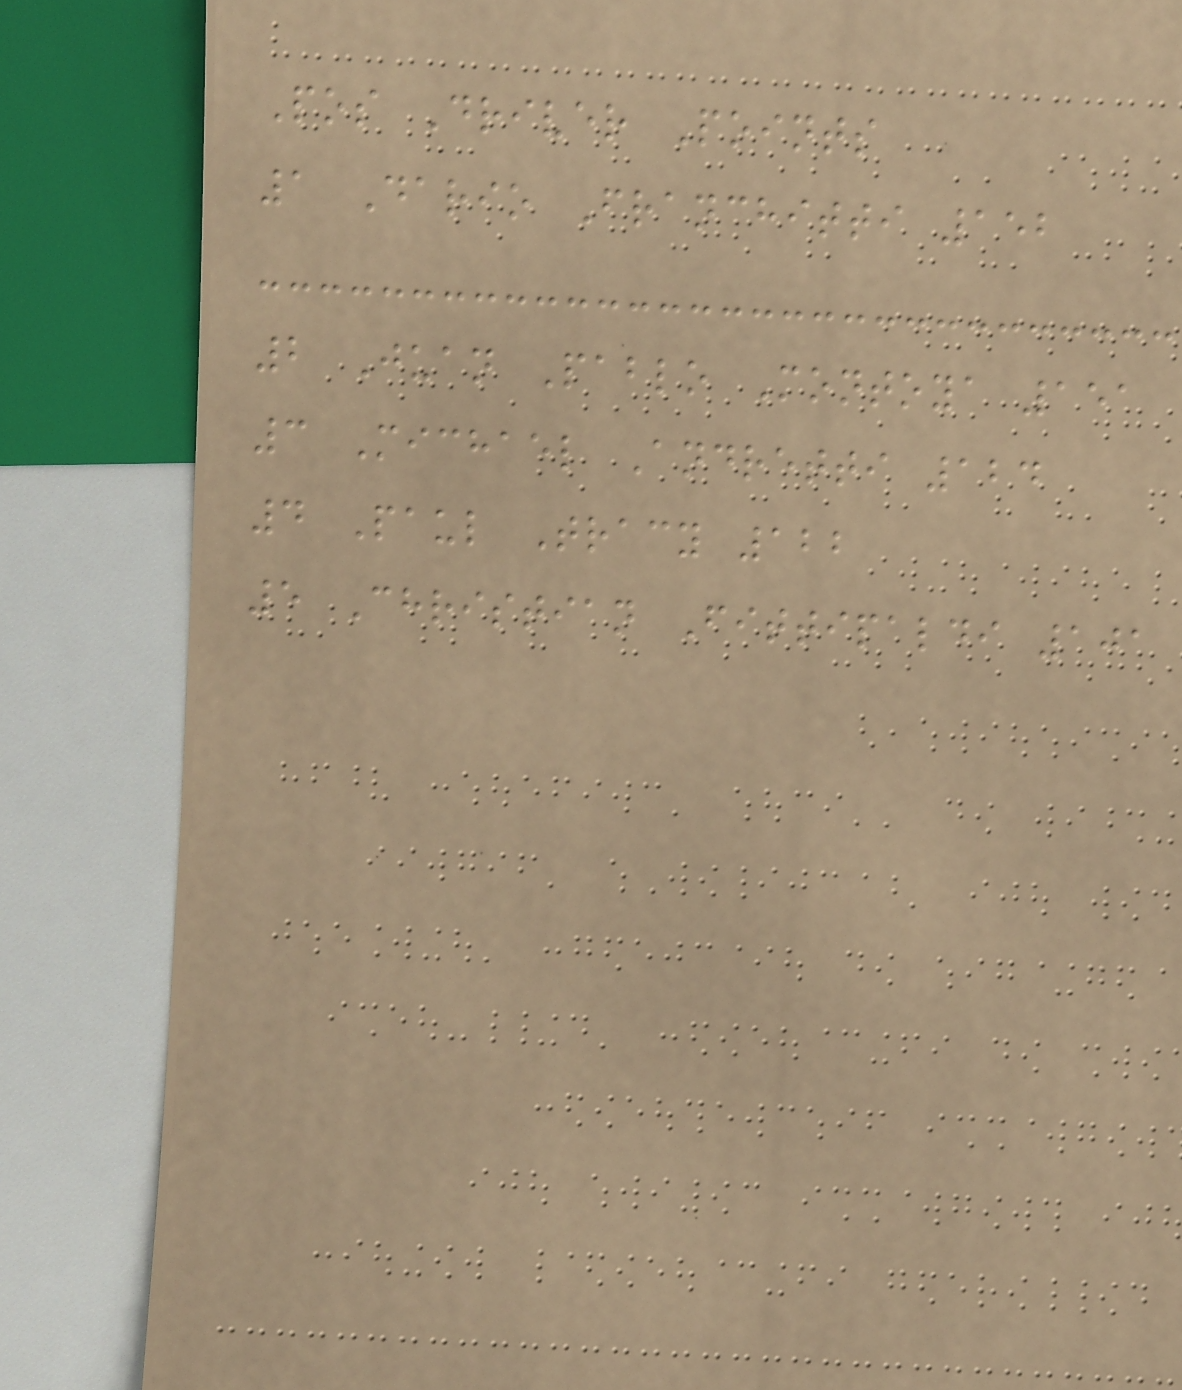Pos Driver Points
1 Dario Franchitti 152
2 Juan Pablo Montoya 151
3 Michael Andretti 124
4 Paul Tracy 122
5 Christian Fittipaldi 101
